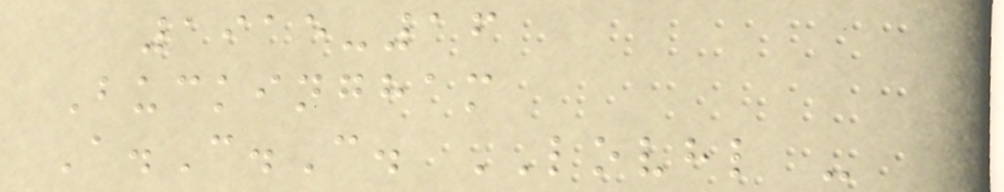1915-16
Buckingham
A.C.C. LOVHL -
